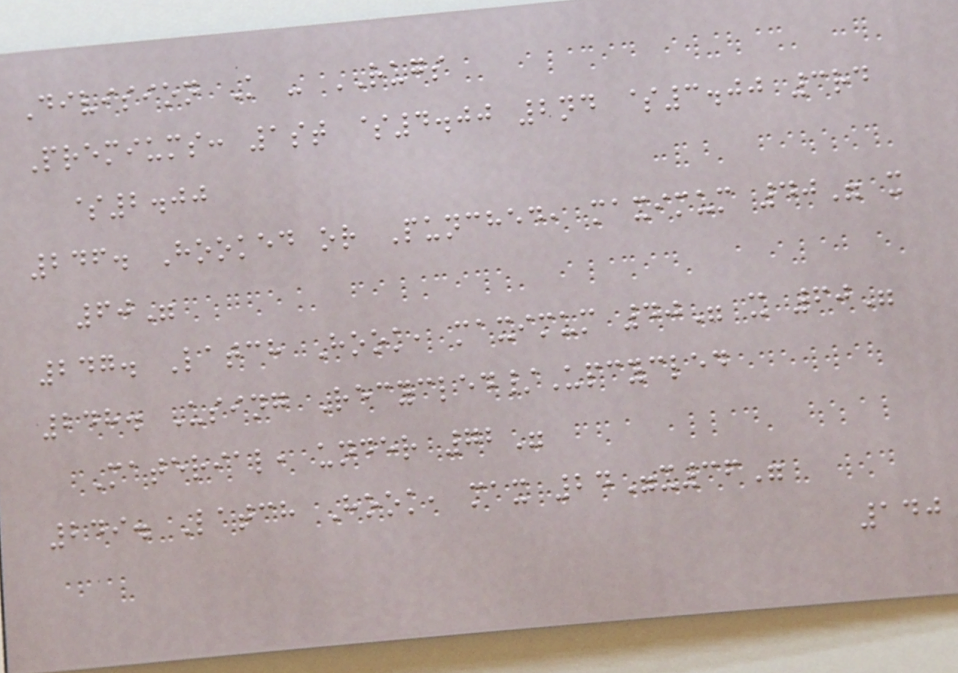Division K - RUGS
Premiums: 1st $4.00 2nd $3.00 3rd
$2.00
246. Hooked or Punched, maximum 40" x
60"
247. Latch Hook, maximum 40" x 60"
248. Using Recycled/Upcycled
Material, under 72"
249. Latch Hook, max 24"x36"
140
